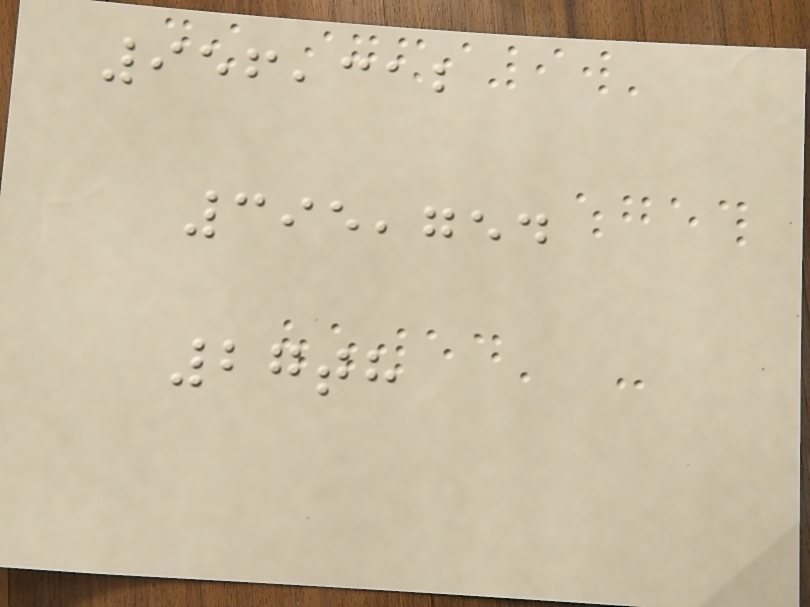956,312
395,754
27th
